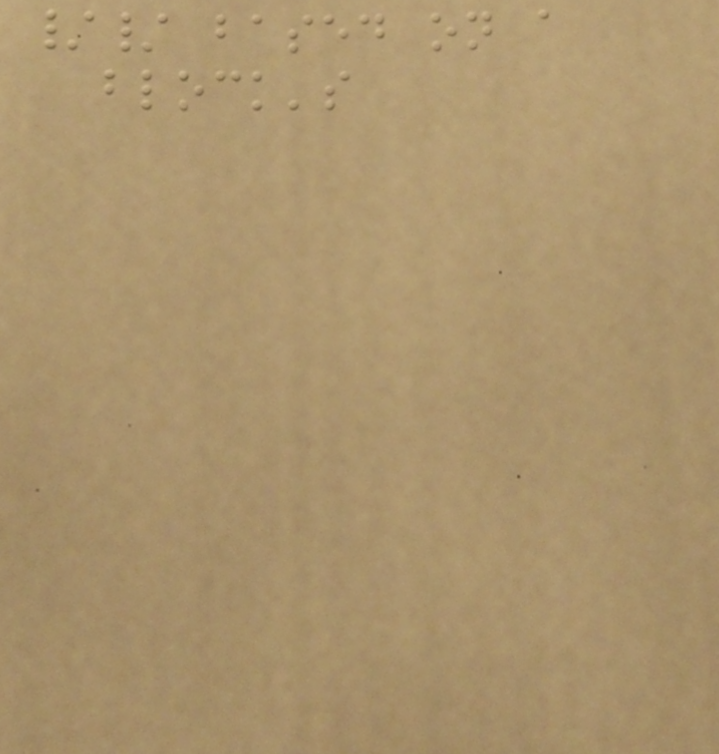// based on a
block's
